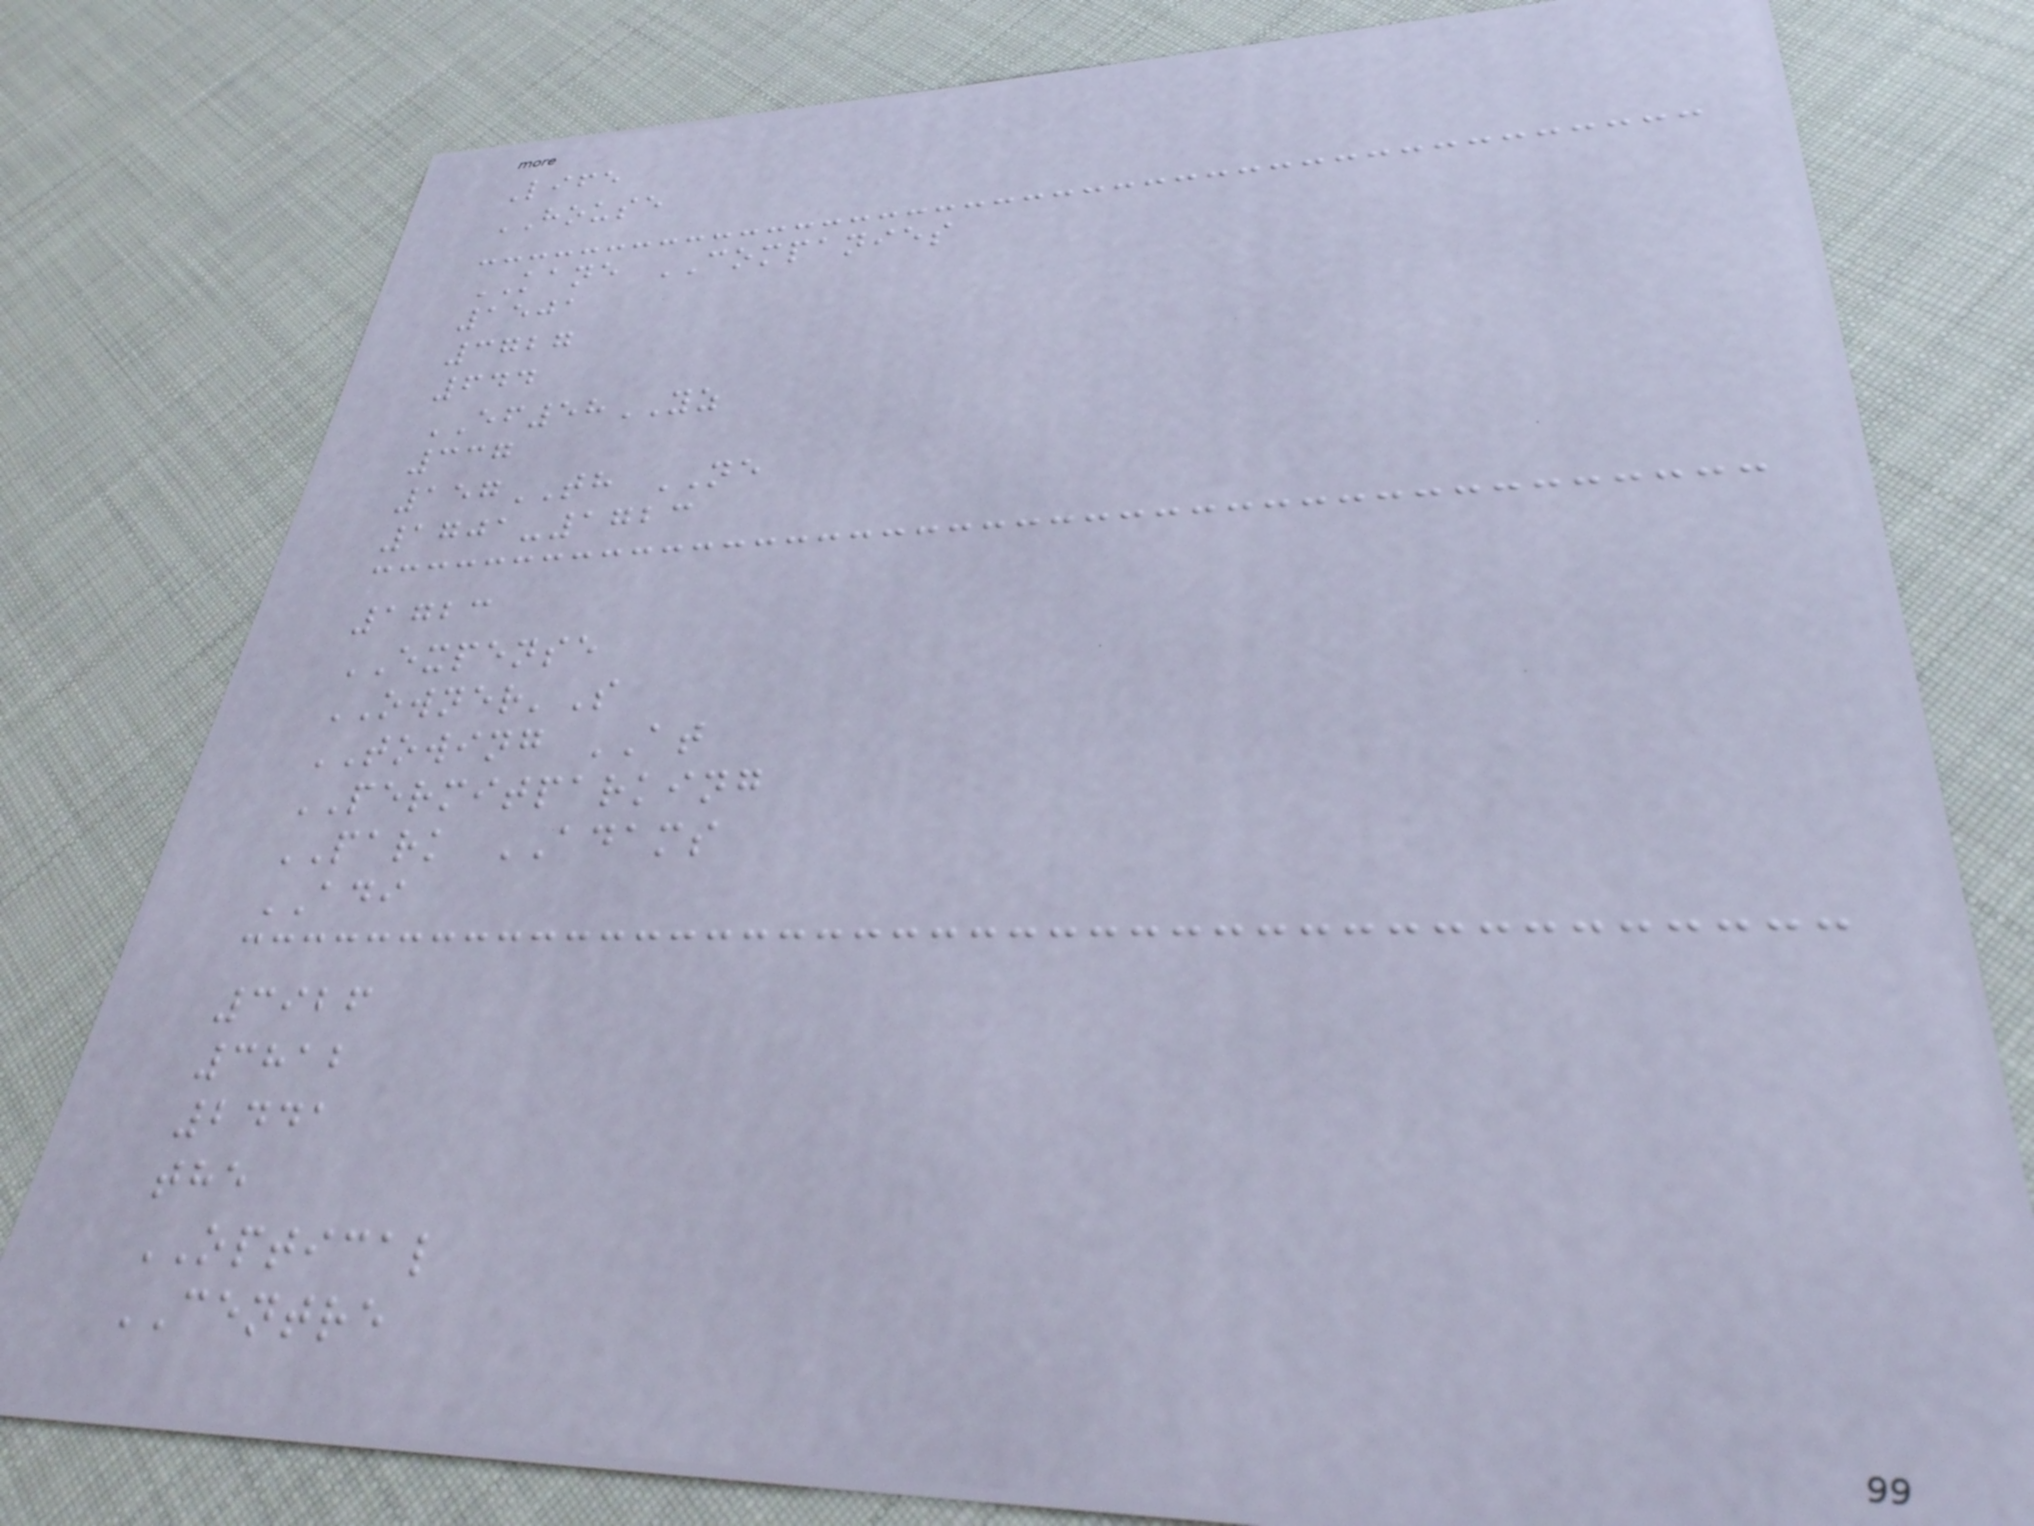Life
HOUSE
KANE COMPANIES
1501
3727
644
EF58YZ
337
157TH NE
1701-1723
1723
EXPENSE
OWNER'S
TOWING AT
PERMITPARKING
PARK ADAMS
ADI
3926
3812
2441
the
OPTICAL
CENTRE
